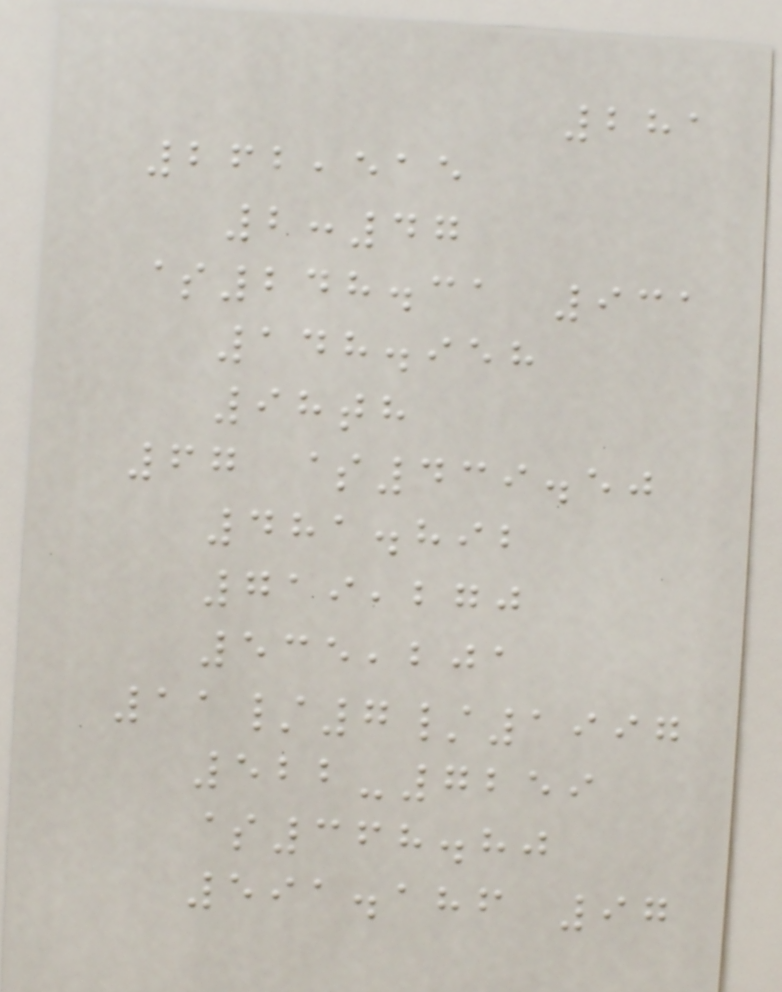281
262,515
2:47
$248.31 931
148.958
98th
67 $439.50
481.892
719,270
535,201
11/7/1997
522-7259
$368.80
591.186 97
